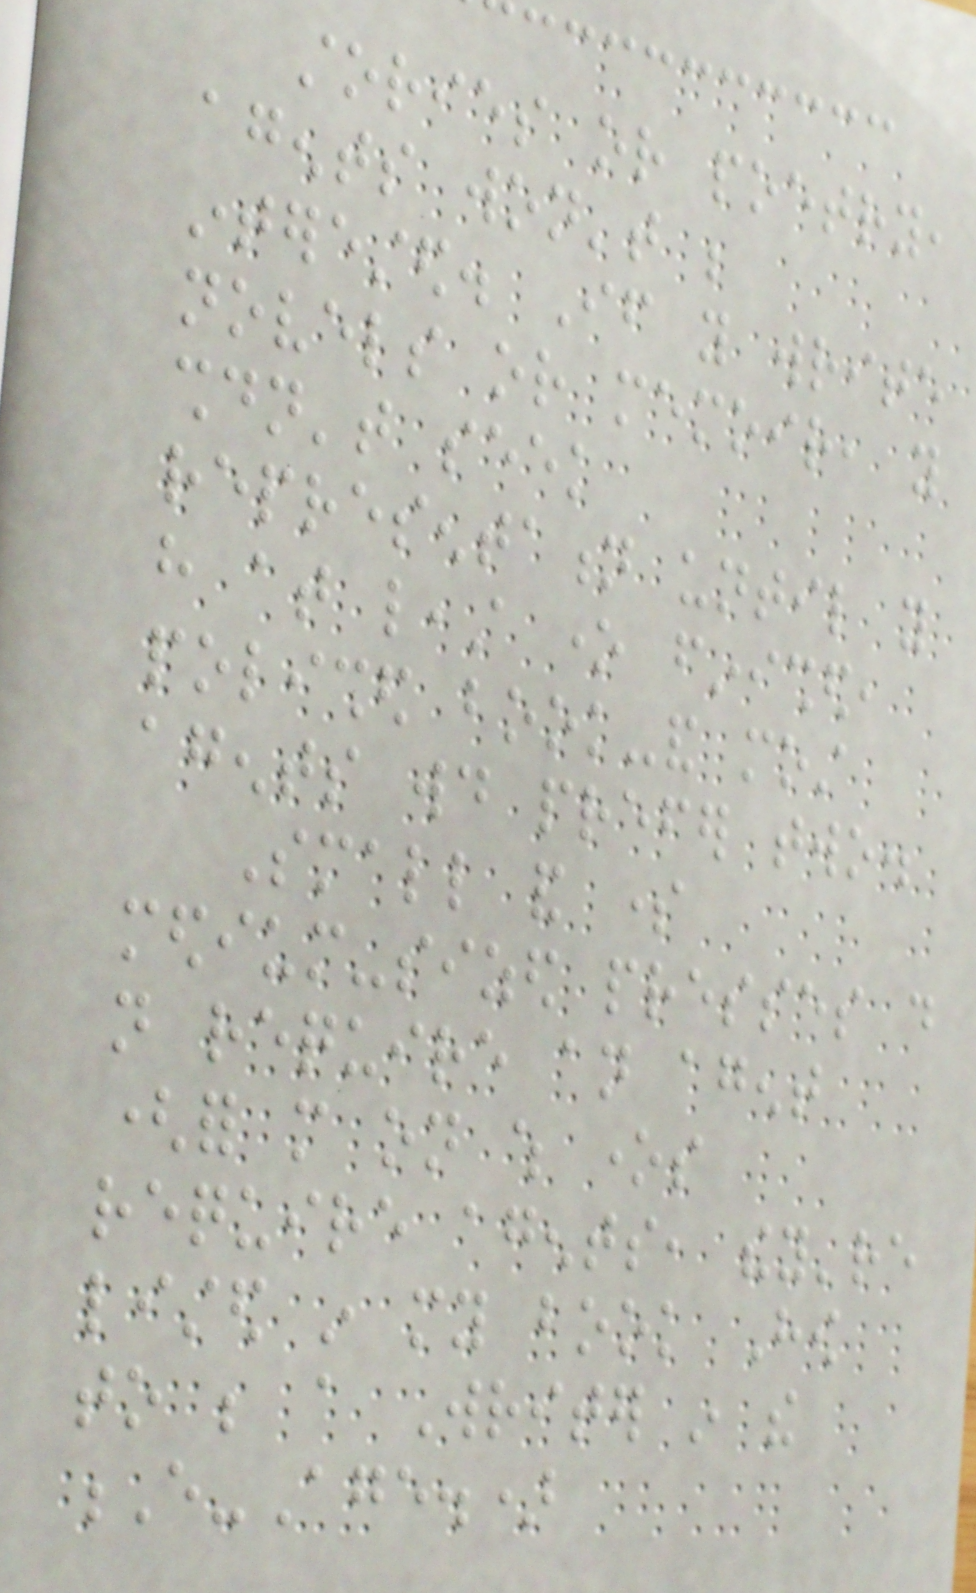stories or poetry,
agents won't be
interested. If you write
novels or memoir, you
shouldn't seek
representation until you
have at least one finished,
polished book-and most
agents would prefer two.
Small and some
medium-sized presses do
not require an agent
(for more on which ones
require agents, they're
listed in my book How
to be a Writer in the
E-Age.)
